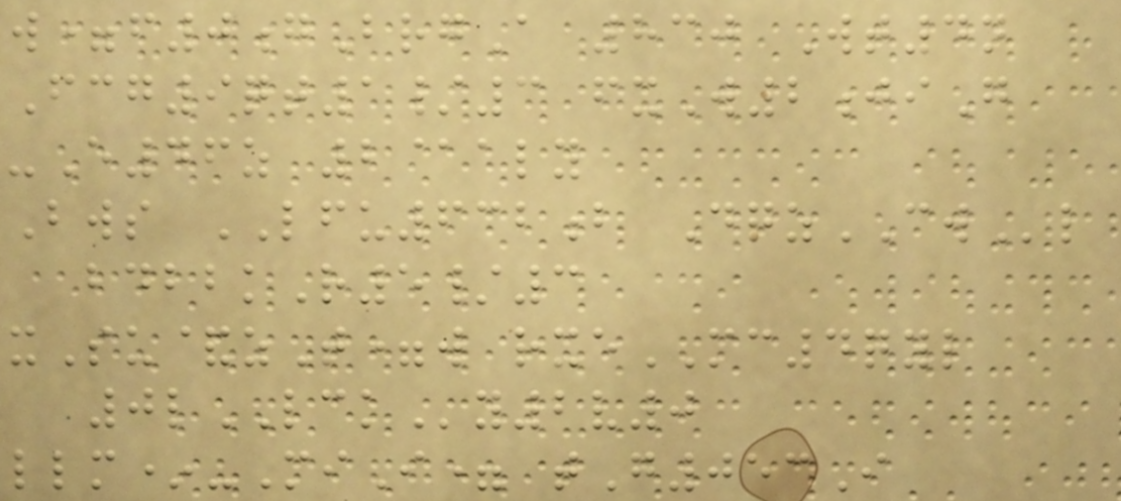w=f0gBrgA 830 Wt4n
Fcg9qt1/3 fxW2jiG
-E46z 2@aly
Bws LFU632b DqzCWl
bdbbkR5/3
xSu&zT=w rxeMC4qyl
0lLCKy2v0
llm*-MiI= tG053I
